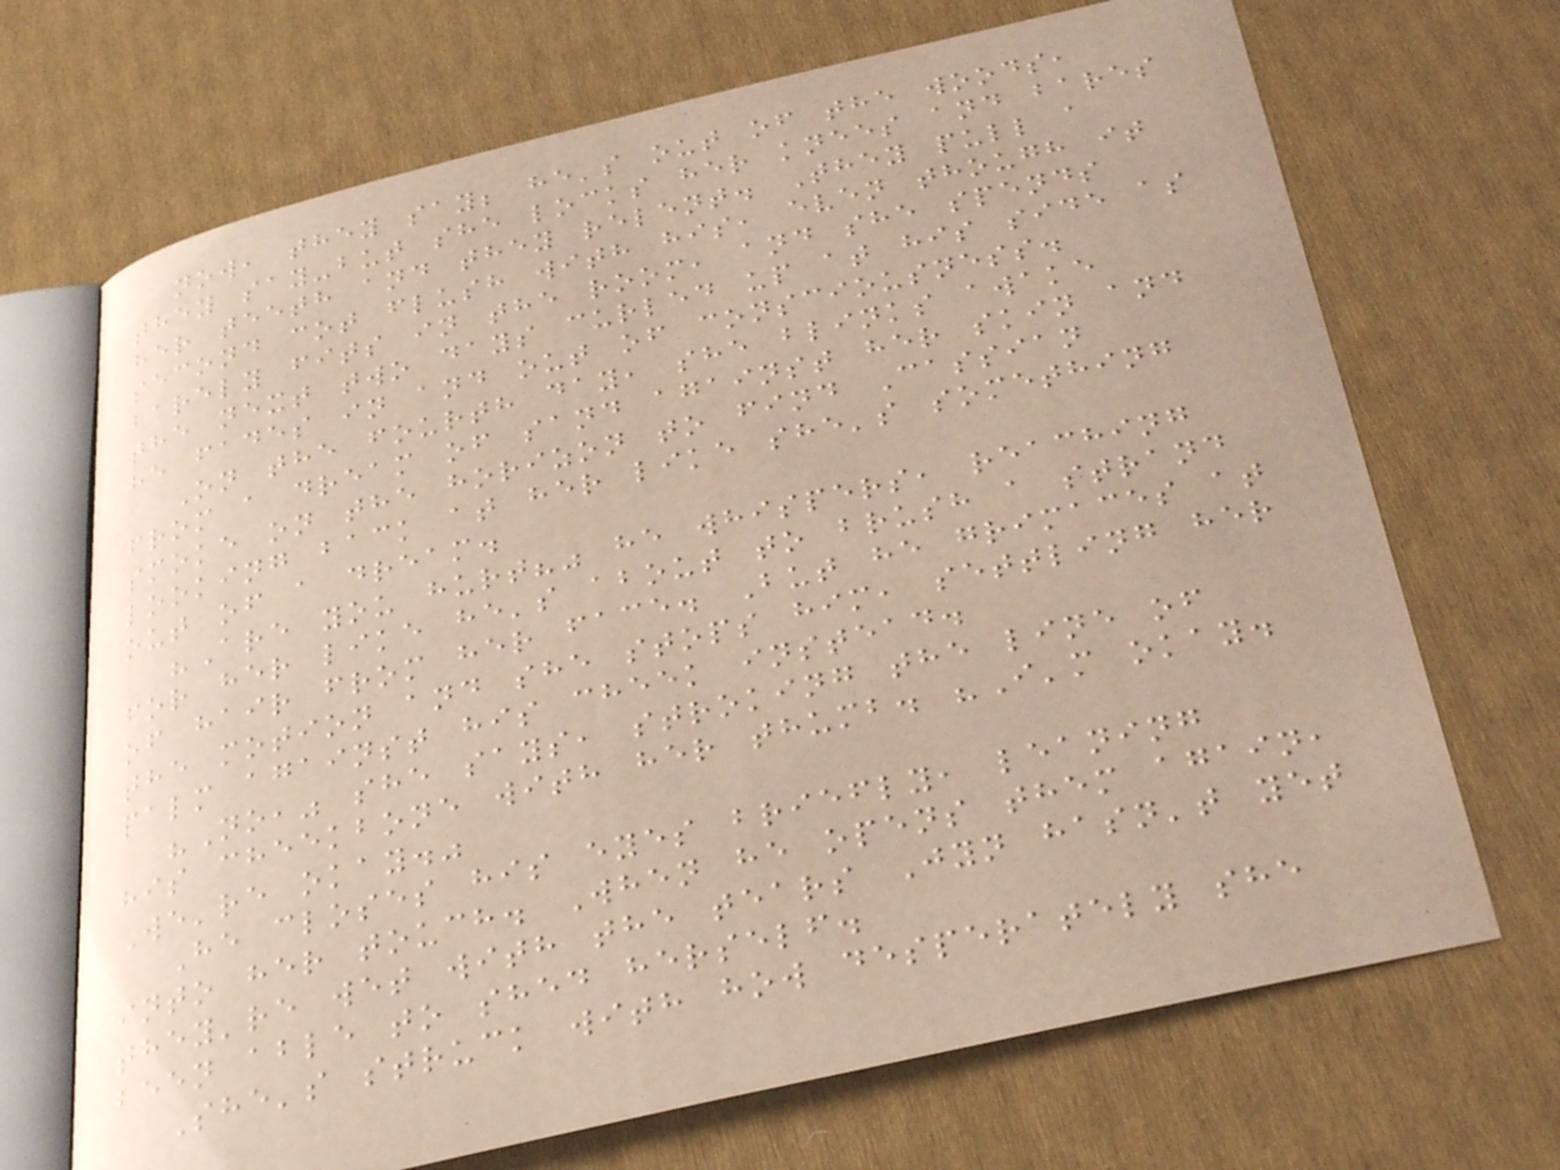now, they say; he's out of the woods,
they say-but she locks her knees and bares
her teeth and they relent. They pull a
second cot flush with his, even though it
barely fits in the room, and she spends
the next two days curled up at his side as
he fades in and out of consciousness.
On the fourth day, she blinks awake
from a dream of sand against her skin and
smoke on the horizon to find Cassian
looking back at her like she's something
out of a dream.
"Are you hurt?" he whispers, reaching
for her like he's about to brush a strand
of hair from her face. But he grimaces at
the motion and she stops him, settling her
palm against his cheek instead.
"No," she says, stroking the line of
his cheekbone with her thumb. "I'm okay.
We're okay."
He closes his eyes briefly, leaning
into her touch. When he opens them again,
they're wet with the tears Jyn hasn't yet
been able to shed herself.
She's struck with how desperately she
